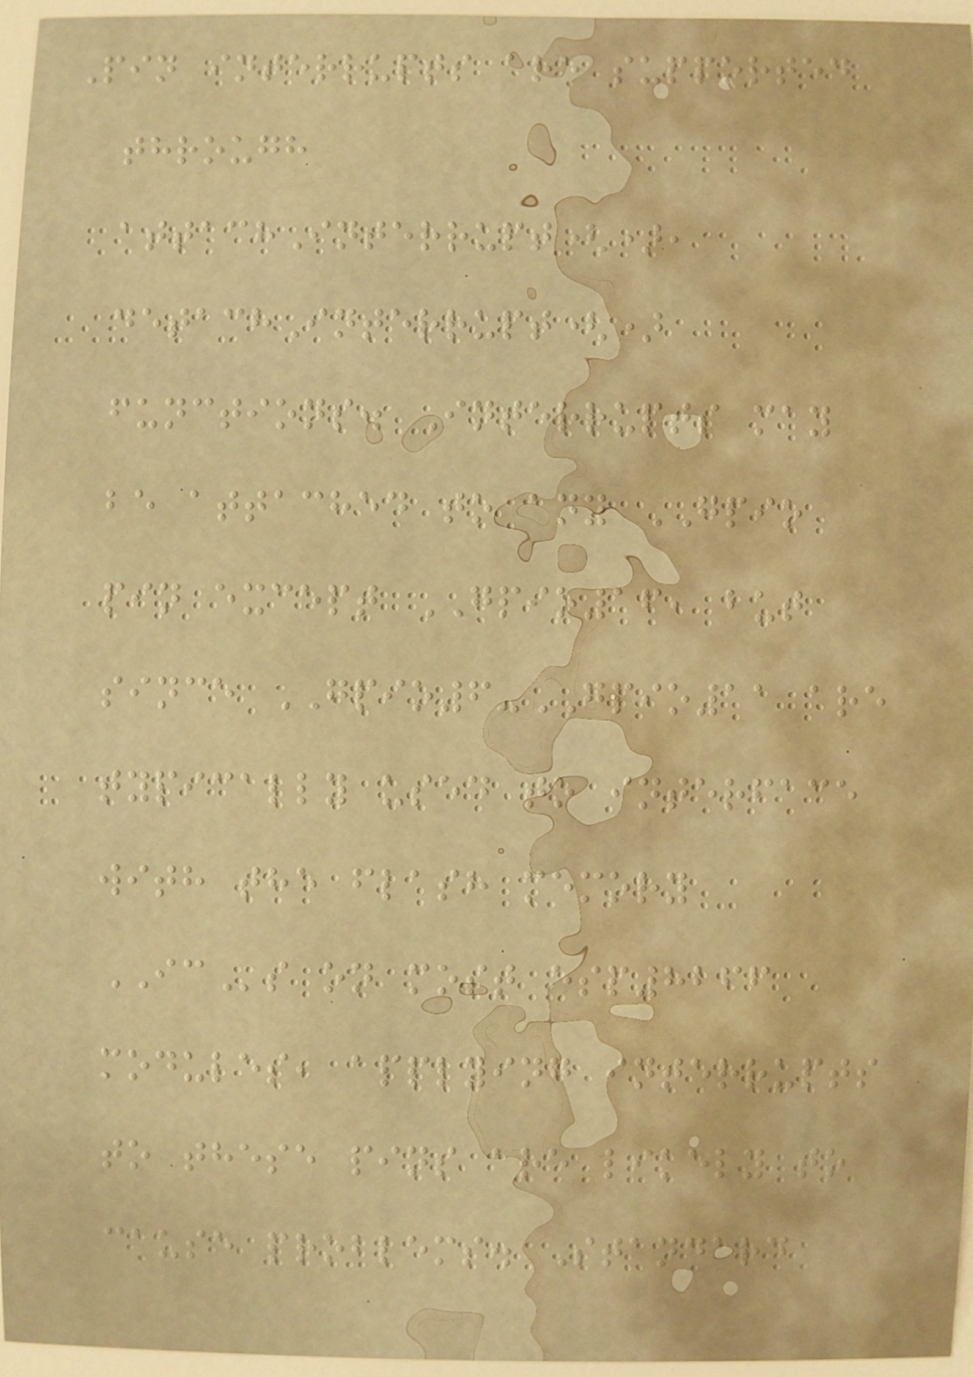Pin interrupts are supported
through
attachInterrupt(),
detachInterrupt()
functions. Interrupts may
be attached to any GPIO
pin except GPIO16, but
since GPIO6-GPIO11 are
typically used to interface
with the flash memory
ICs on most esp8266
modules, applying interrupts
to these pins are likely to
cause problems. Standard
